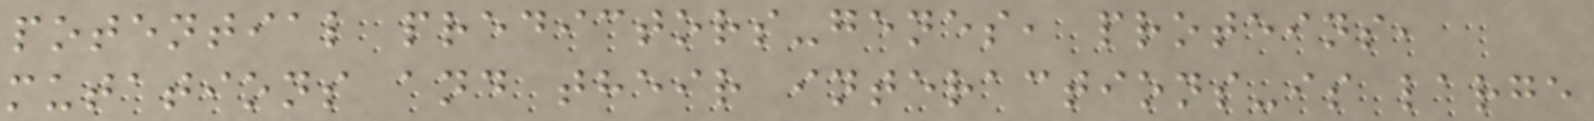potential predictors-genes, proteins,
mutations and their interactions-is large
